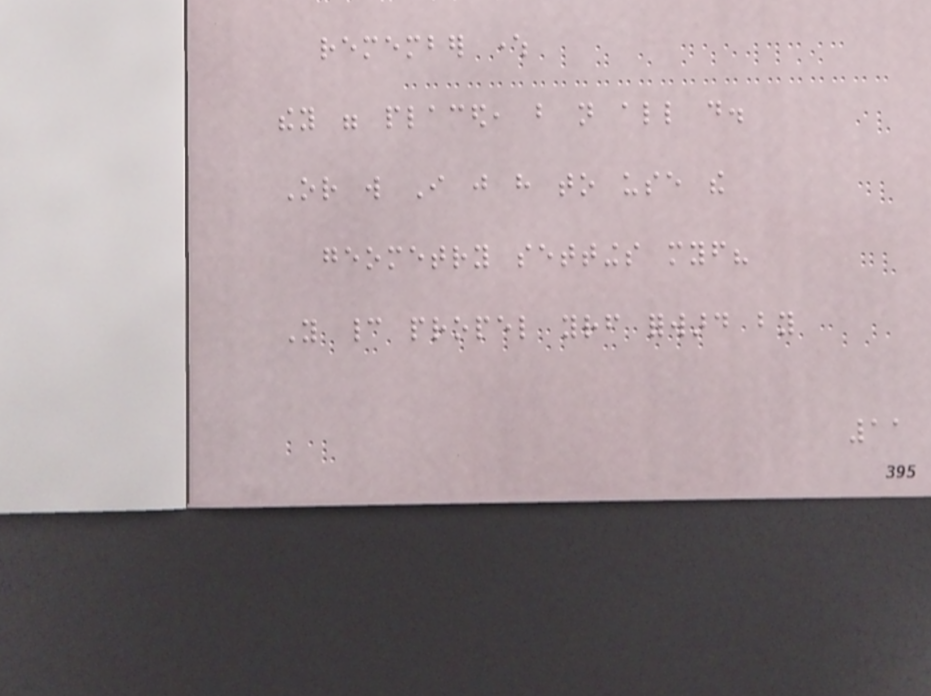remember where
they were placed, but not all do.
Or will I just have to use the
geometry settings myself?
You cannot propel yourself forward by
11
